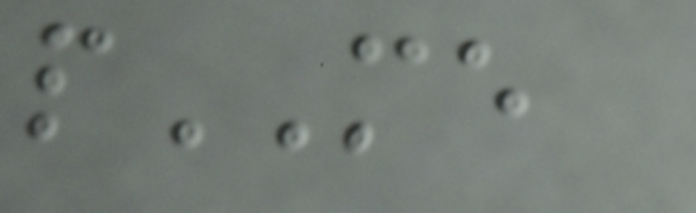pME
